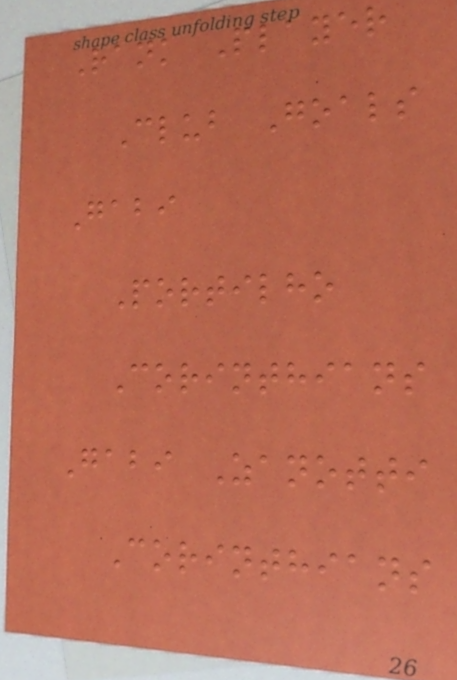Rank Player
Club Goals
Gabi
Portilho
Corinthians
Gabi Zanotti
Corinthians
